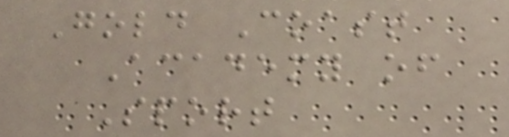Gold Coast
Academy of
Sport
